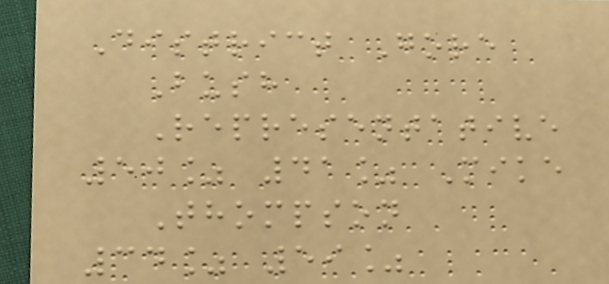District Gore
Bush
Representative
50% 41% Mike
Thompson
34% 59%
